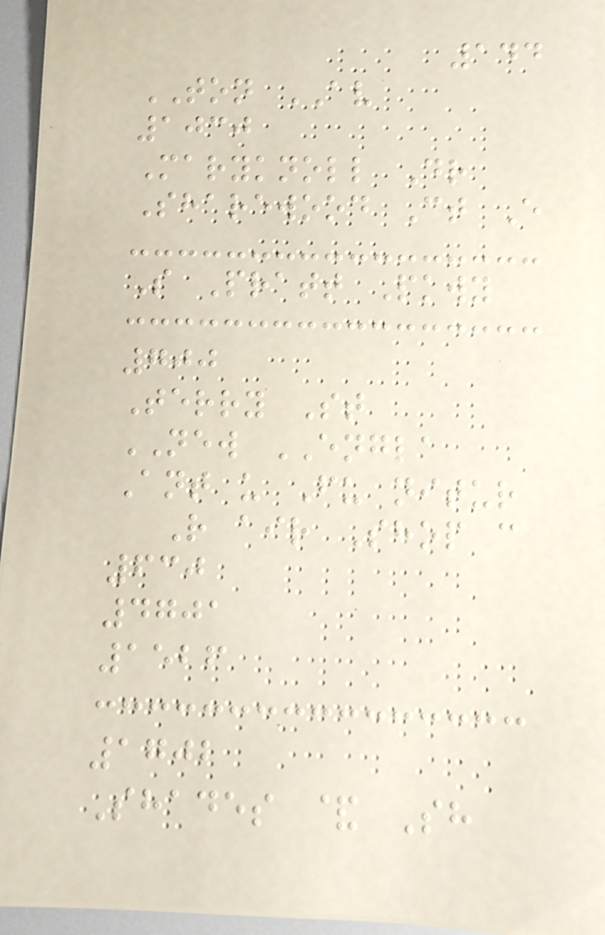144
TON AV
1030
Maryknoll Dr
Sharewood Ct E
S Pratt Pkwy
700
Terry St
NEW ENGLA
Ant u Fu nitur
R air Shop c
630
4701
1526
1702
Shades & Sh
